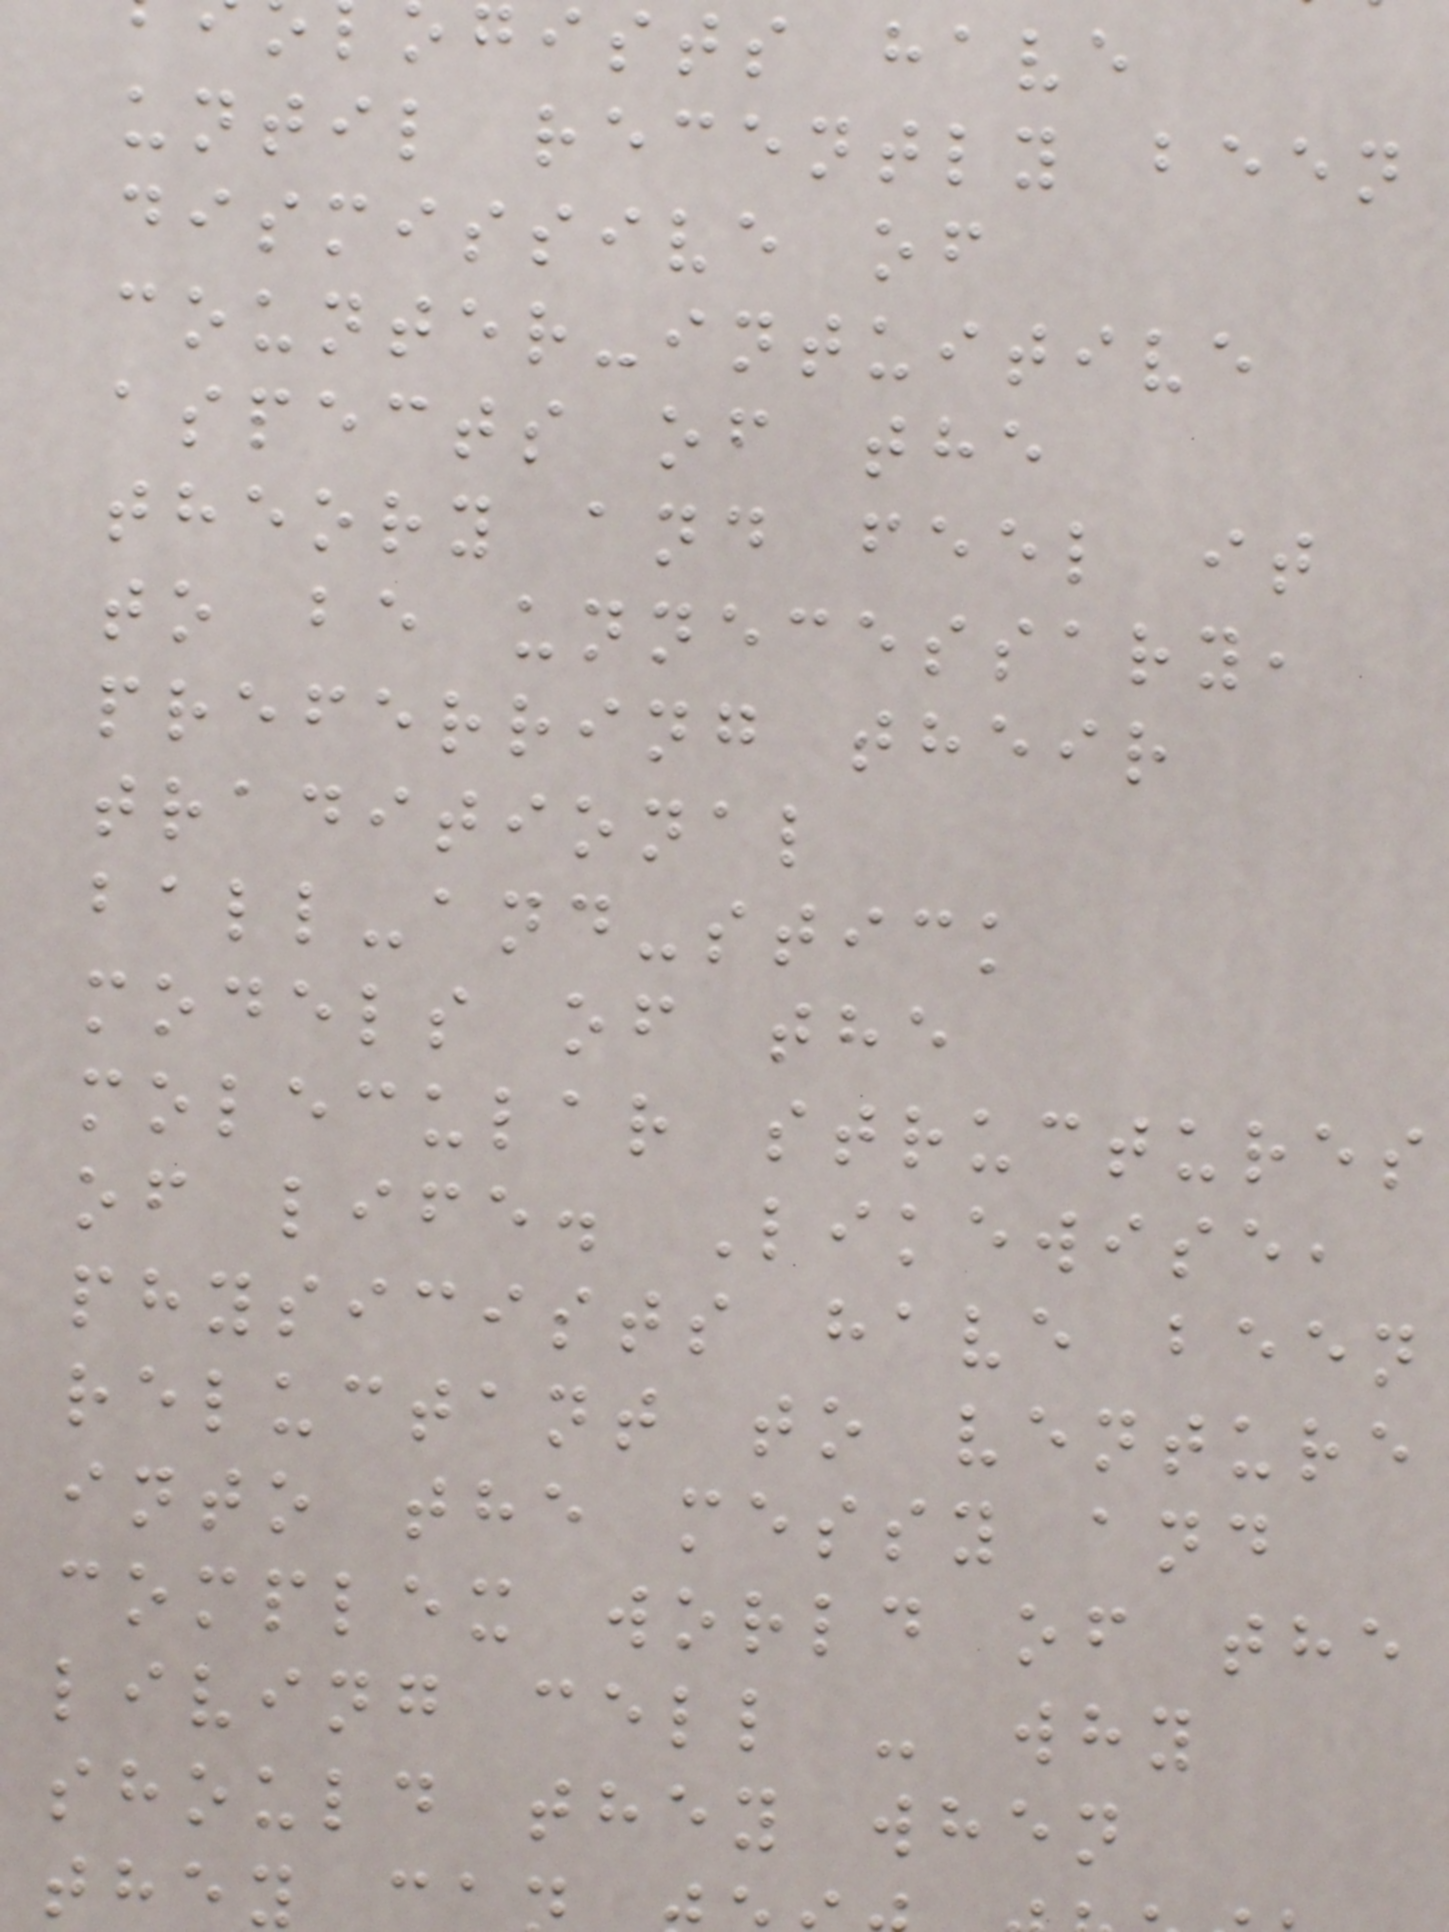gists have
until recently been
dismissive of
counter-intuitive
aspects of the
theory and feel it
to be unnecessary,
preferring their
traditional
ball-and-stick
models of the
molecular structures
of life. Likewise,
physicists have been
reluctant to venture
into the messy and
complex world of the
living cell - why
should they when
